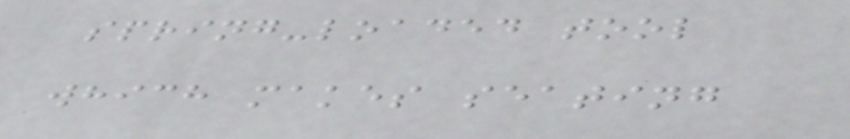spring-loaded tool
which makes seating
